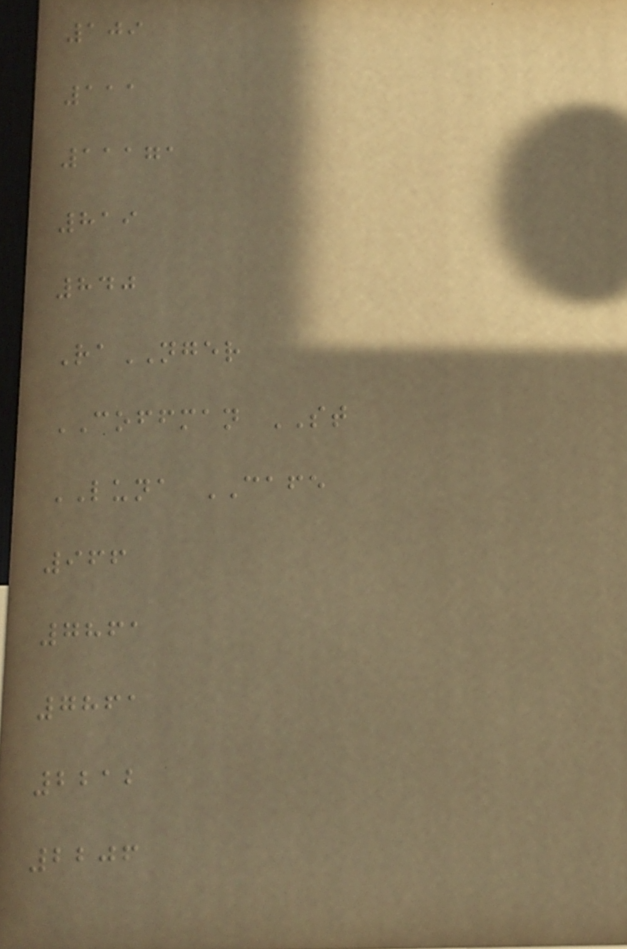109
111
11171
819
840
RaNGER
COFFMAN ST
LUNA CAFE
966
7861
7861
2212
2206
